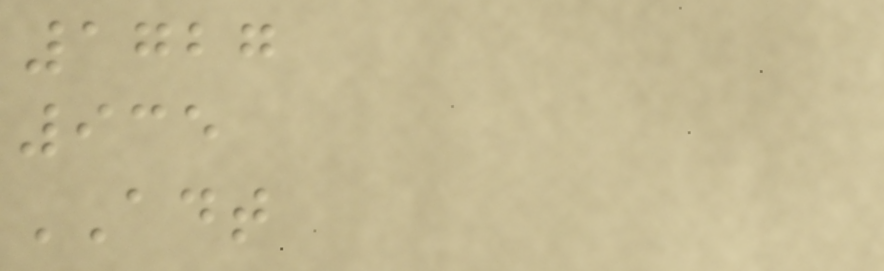1727
935
ADT
